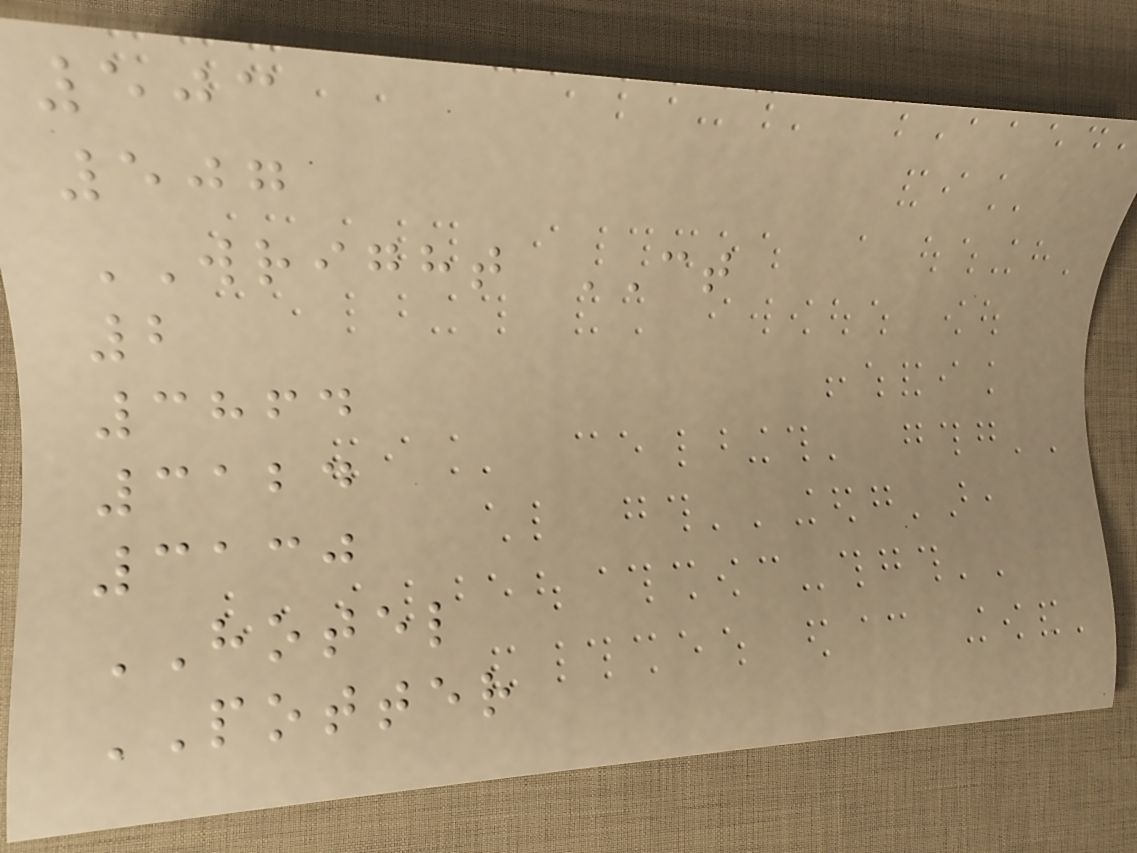503
507
WRIGHT CT
2
3864
3124
3130
HOTEL
POTTER
